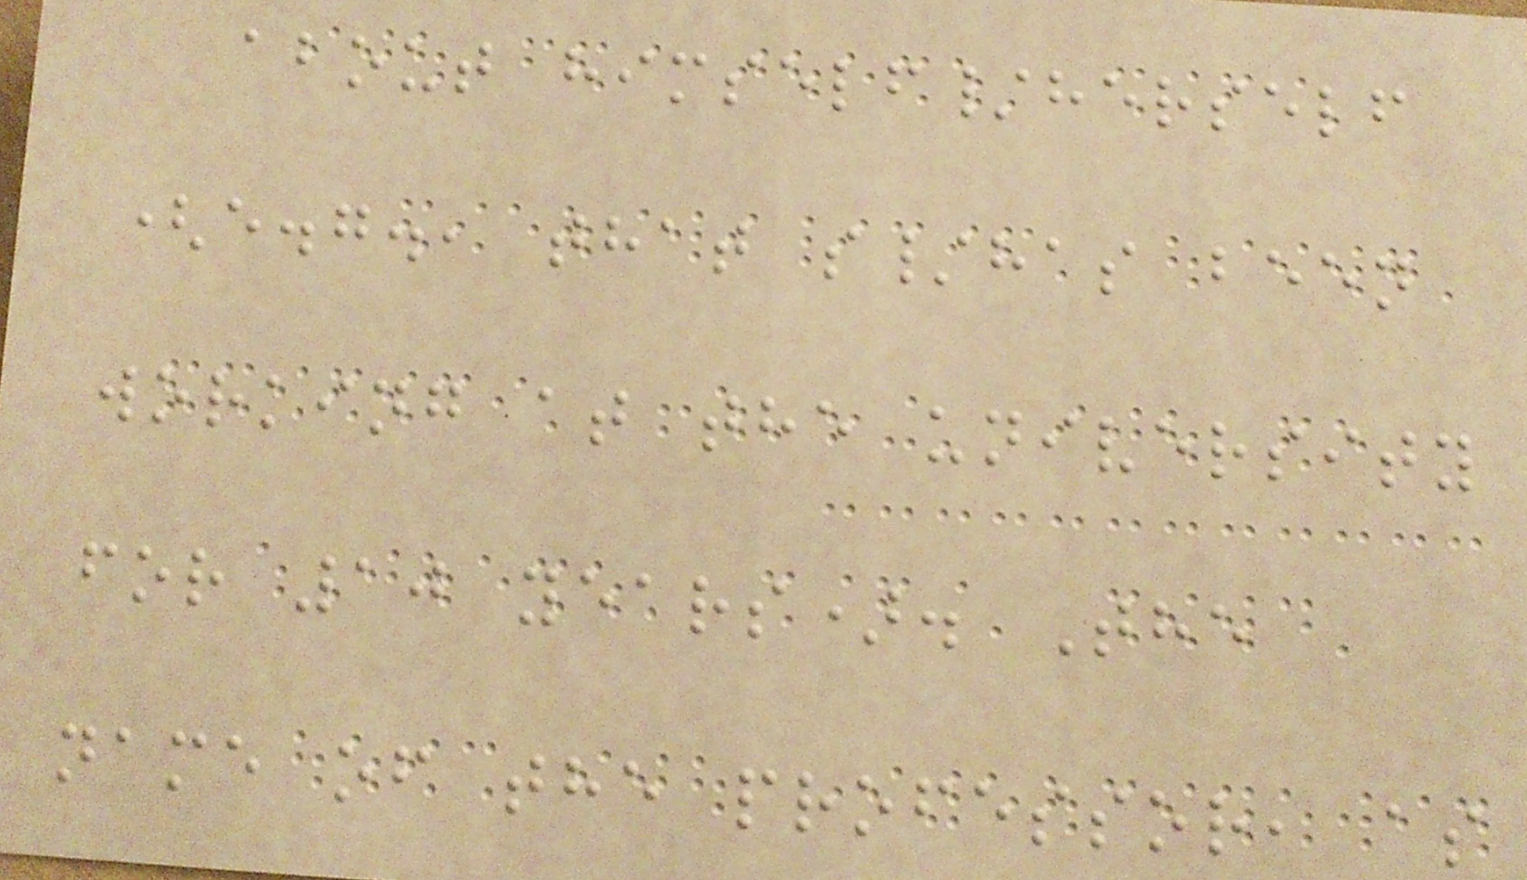about himself/herself
(e.g., that s/has been
working at the university
for 10 years). The
name of the professor, as
